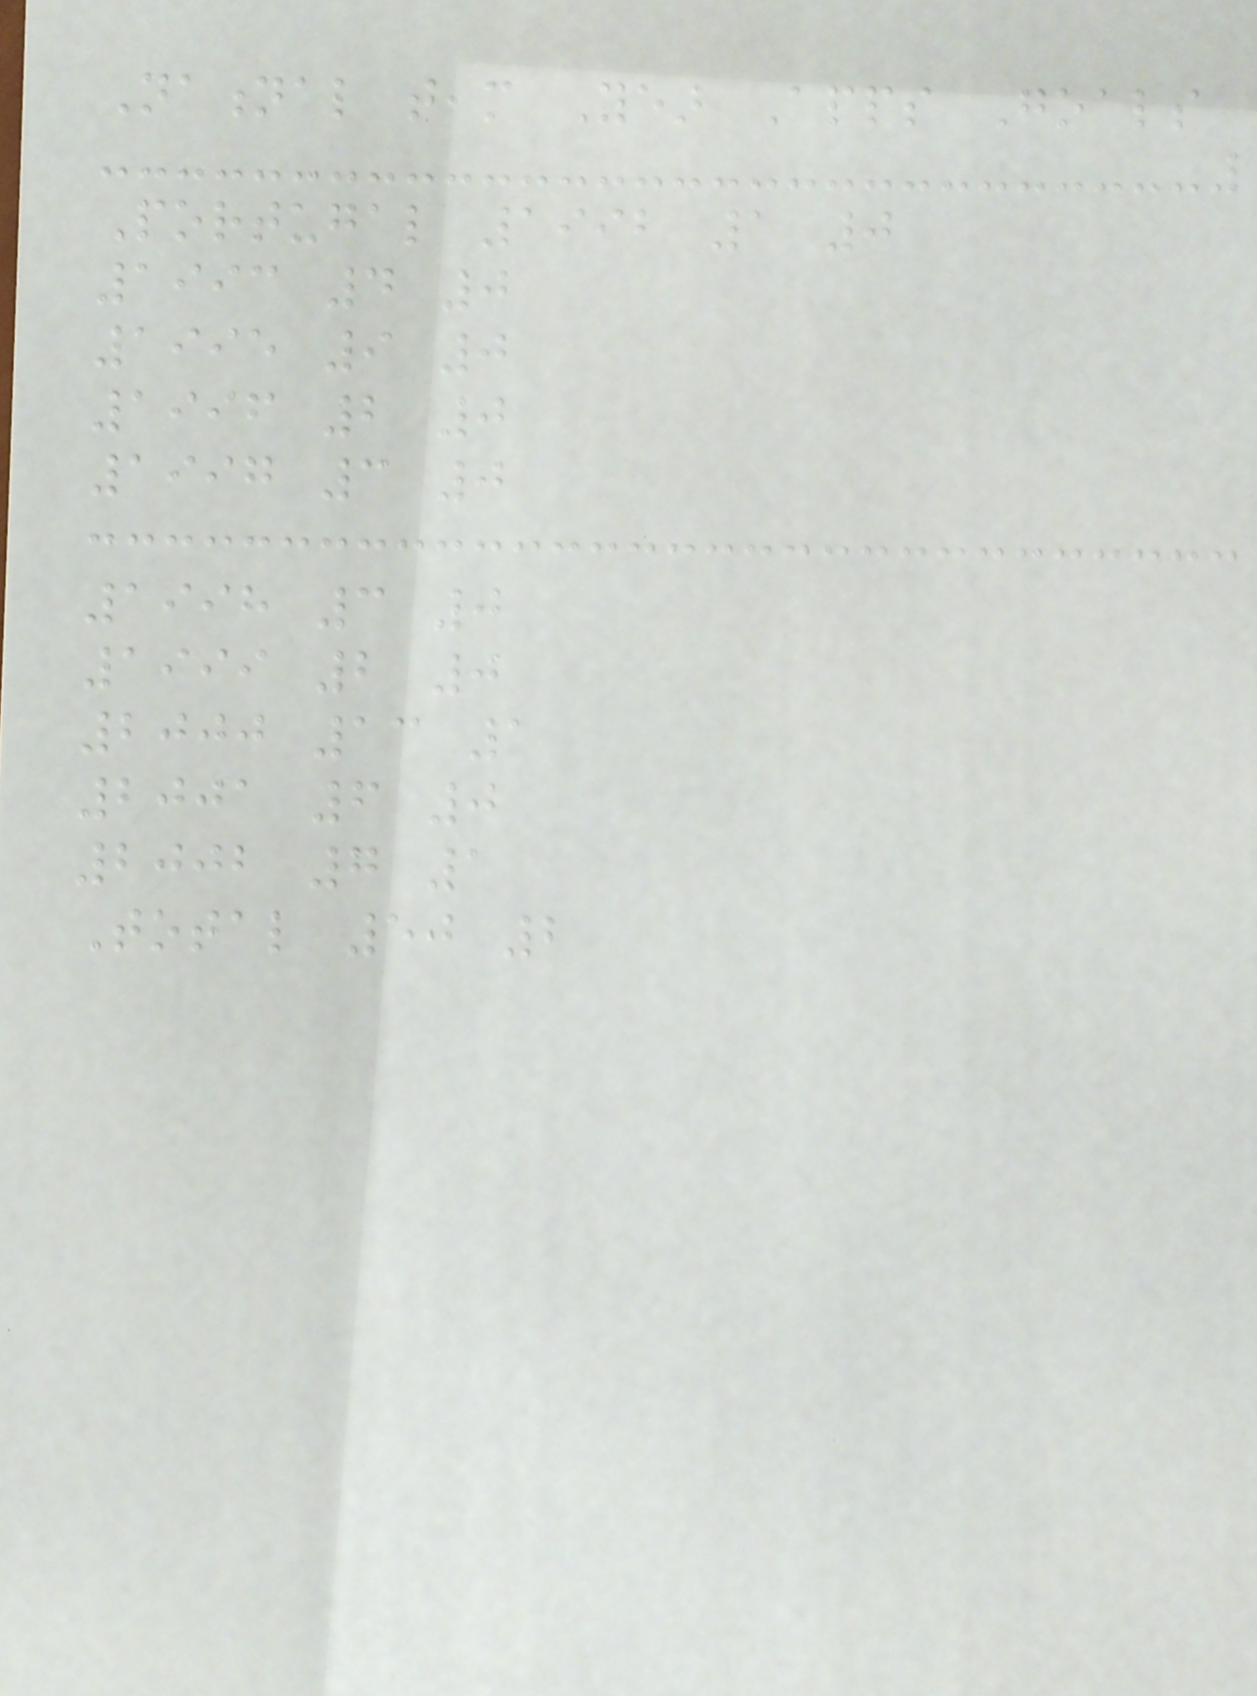National team Year Apps Goals
Portugal 1992 1 0
1993 4 0
1995 9 0
1996 2 0
1997 3 0
1998 3 0
1999 2 0
2000 13 1
2001 6 0
2002 7 1
Total 50 2
